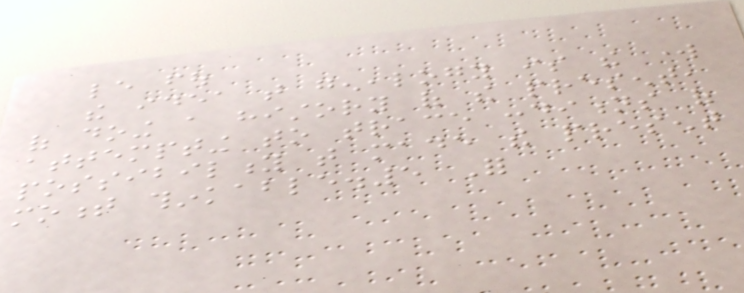le fou
the idea that genealogy is the work
of doing a history of the present,
attempting to trace conditions of
possibility that made the present
moment thinkable.5 For
